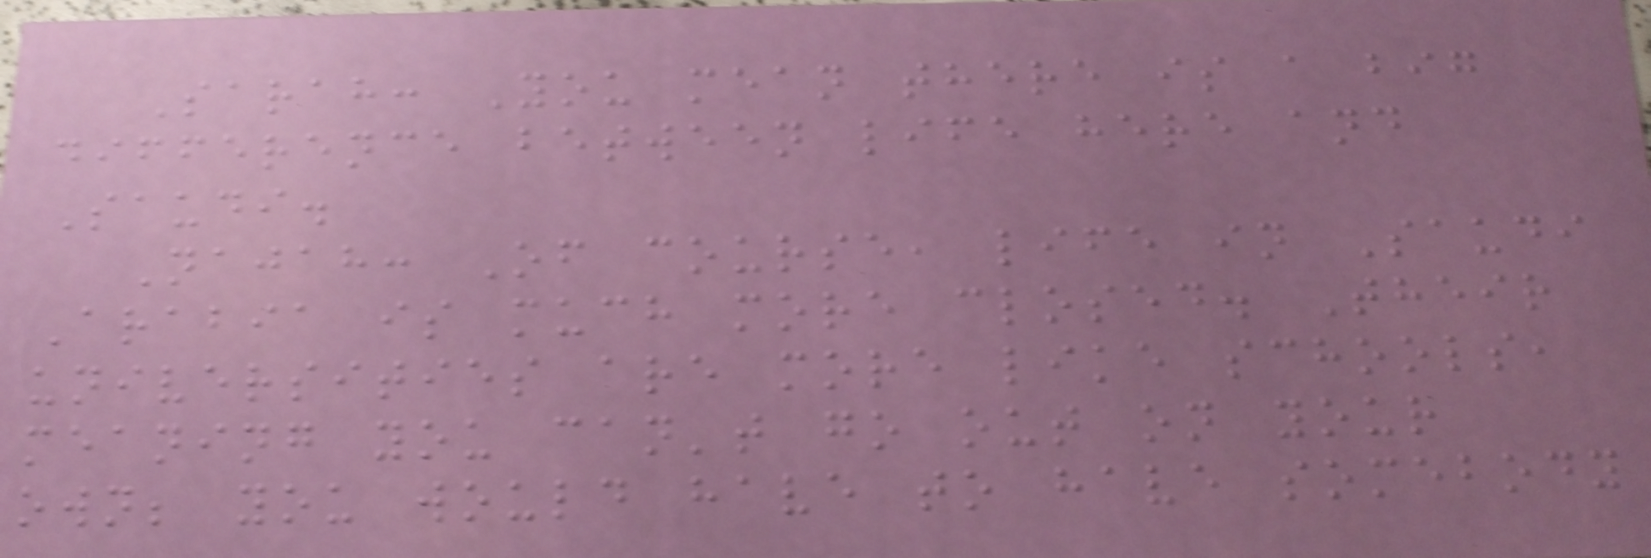Sarah: You mean there is a big
difference between life here and
Saudi.
Najah: Of course, life in Saudi
Arabia is much more closed. Their
universities are more like schools,
meaning you can't go out on your
own; you would have to have somebody
